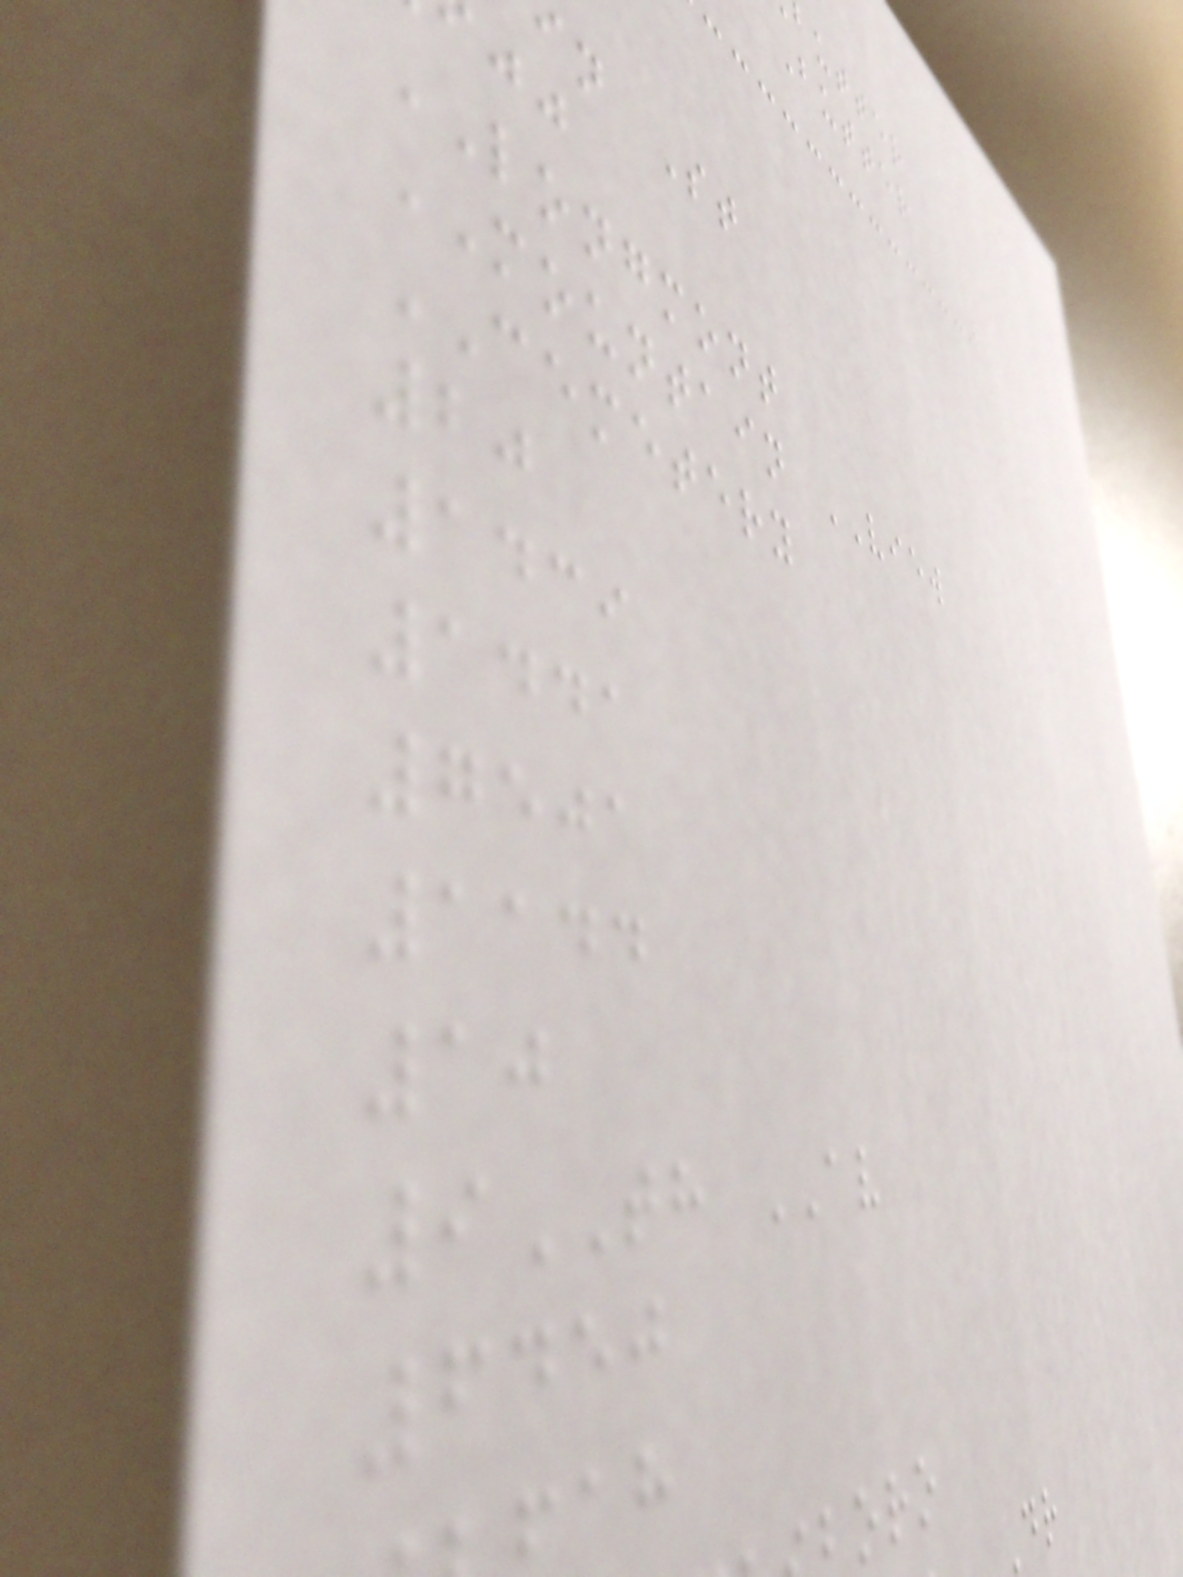butter
Butter
n St
LONGMONT
MOUNTAIN VIEW
CEMETERY
20
1439
1441
7501
1144
10
9TH AV
6450
